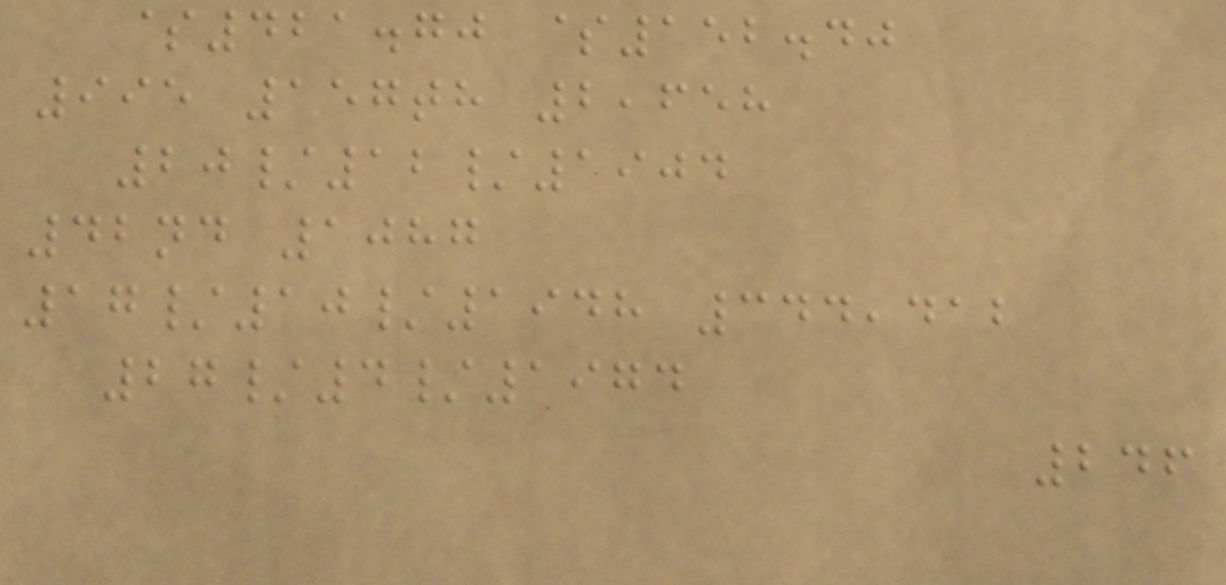$421.70 $152.40
995 157th 2,658
20/12/1904
42nd 1087
17/10/1948 344,412
27/4/1974
246
